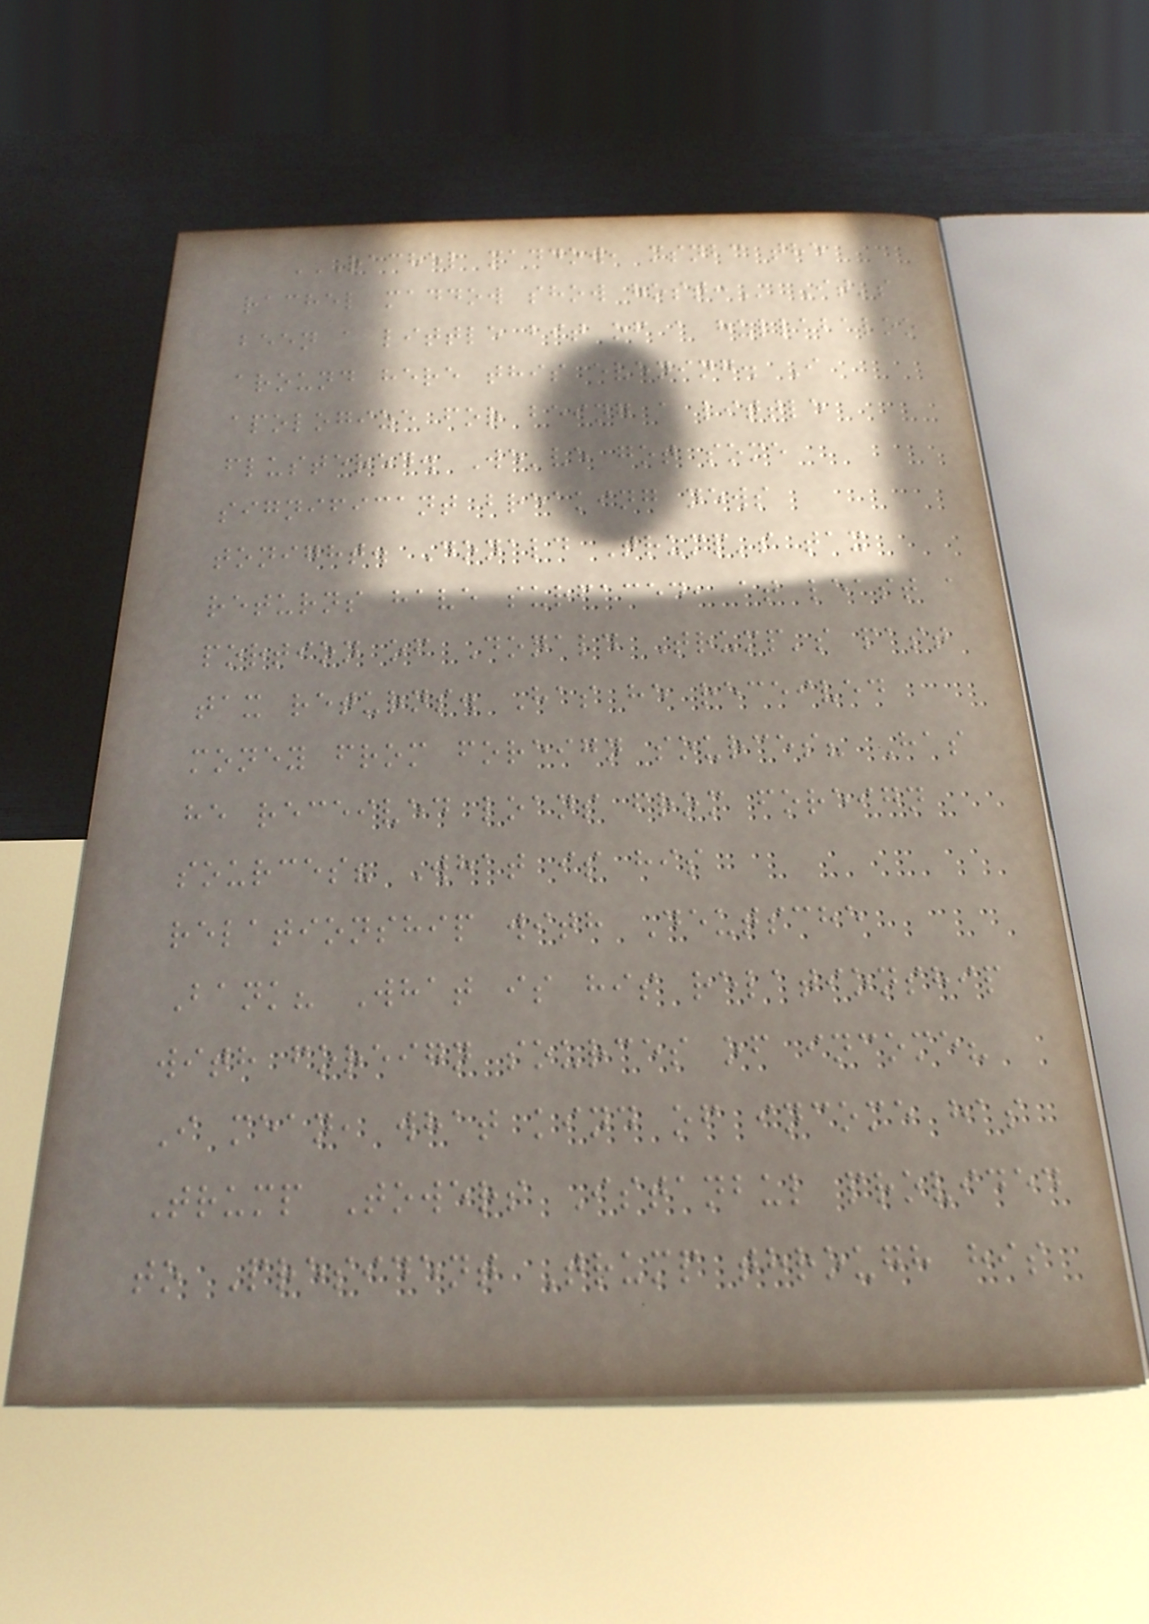RACHEL MADDOW, MSNBC THE
RACHEL MADDOW SHOW HOST: It's
been a little bit of a hullabaloo
around here this evening. I
apologize for being a little
flustered. We've got some
significant breaking news
tonight. Donald Trump's tax
returns have surfaced, at least a
portion of Donald Trump's past
tax returns. Has he received
money from foreign sources? Has
he received loans from foreign
sources? What is his
relationship with Deutsche
Bank? What is his relationship
with foreign sources of income?
I mean, what kind of income has
Trump Towers Istanbul provided
to President Trump through his
